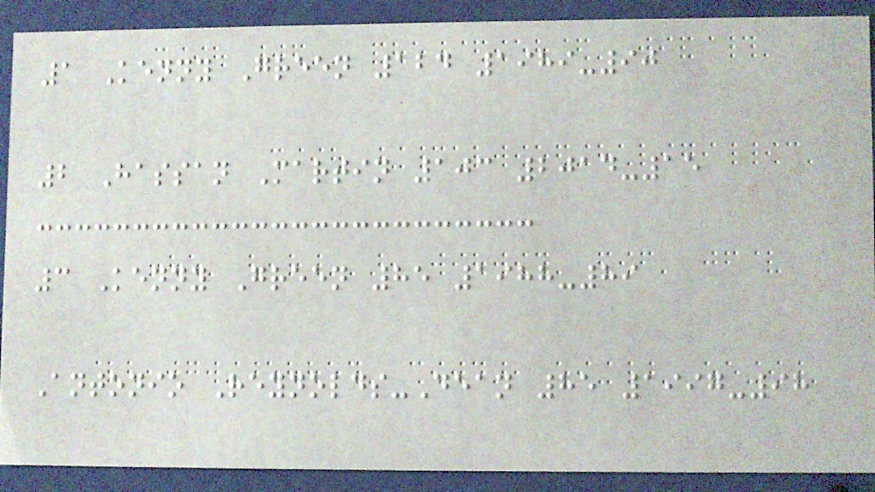1 Kenny Green 124 1989-90
2 Hassan Martin 103 2014-15
3 Kenny Green 85 1988-89
Antonio Reynolds-Dean 85 1997-98
